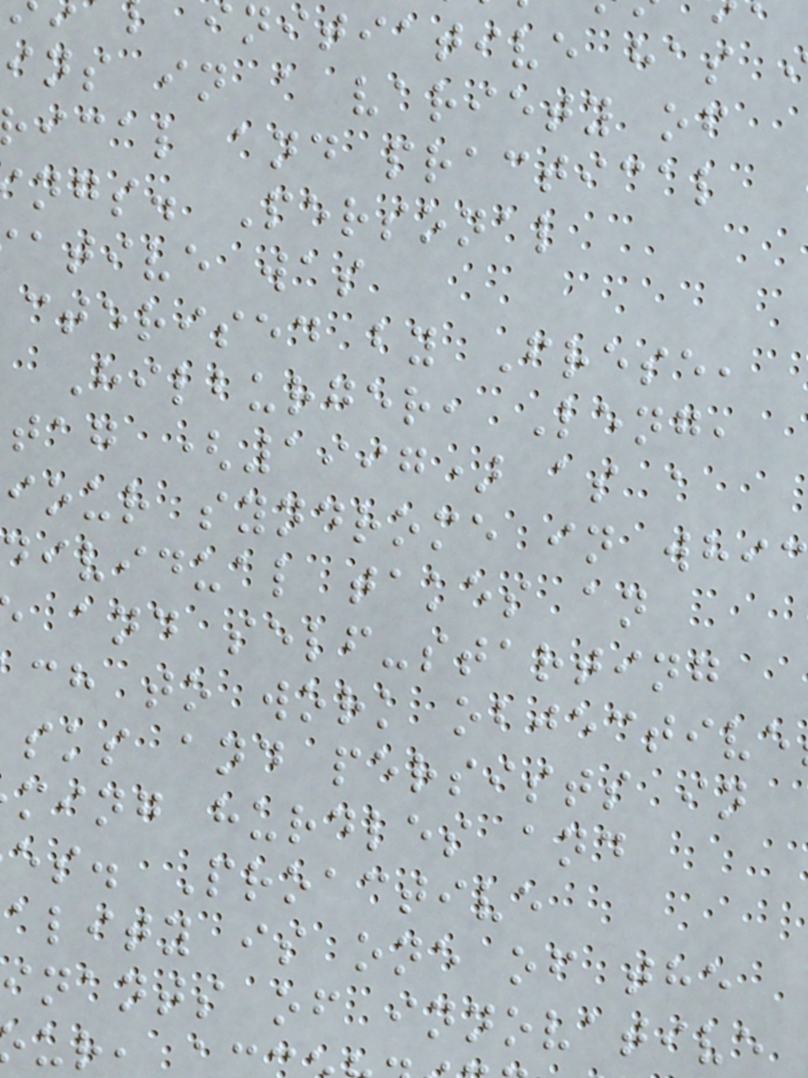initiative has
ins in a variety of
ical and practical
ngs. Personal
ative was
cterised by Frese,
Hilburger, Leng,
tag (1997) as a
iour syndrome in whic
dividual takes an
and self-starting
ch to work objective
sks and persists in
ming hurdles and
es. Proactive
ality is one of the
inants of innovative
